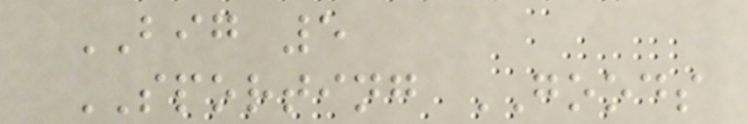BIG 5
SPORTING GOODS
